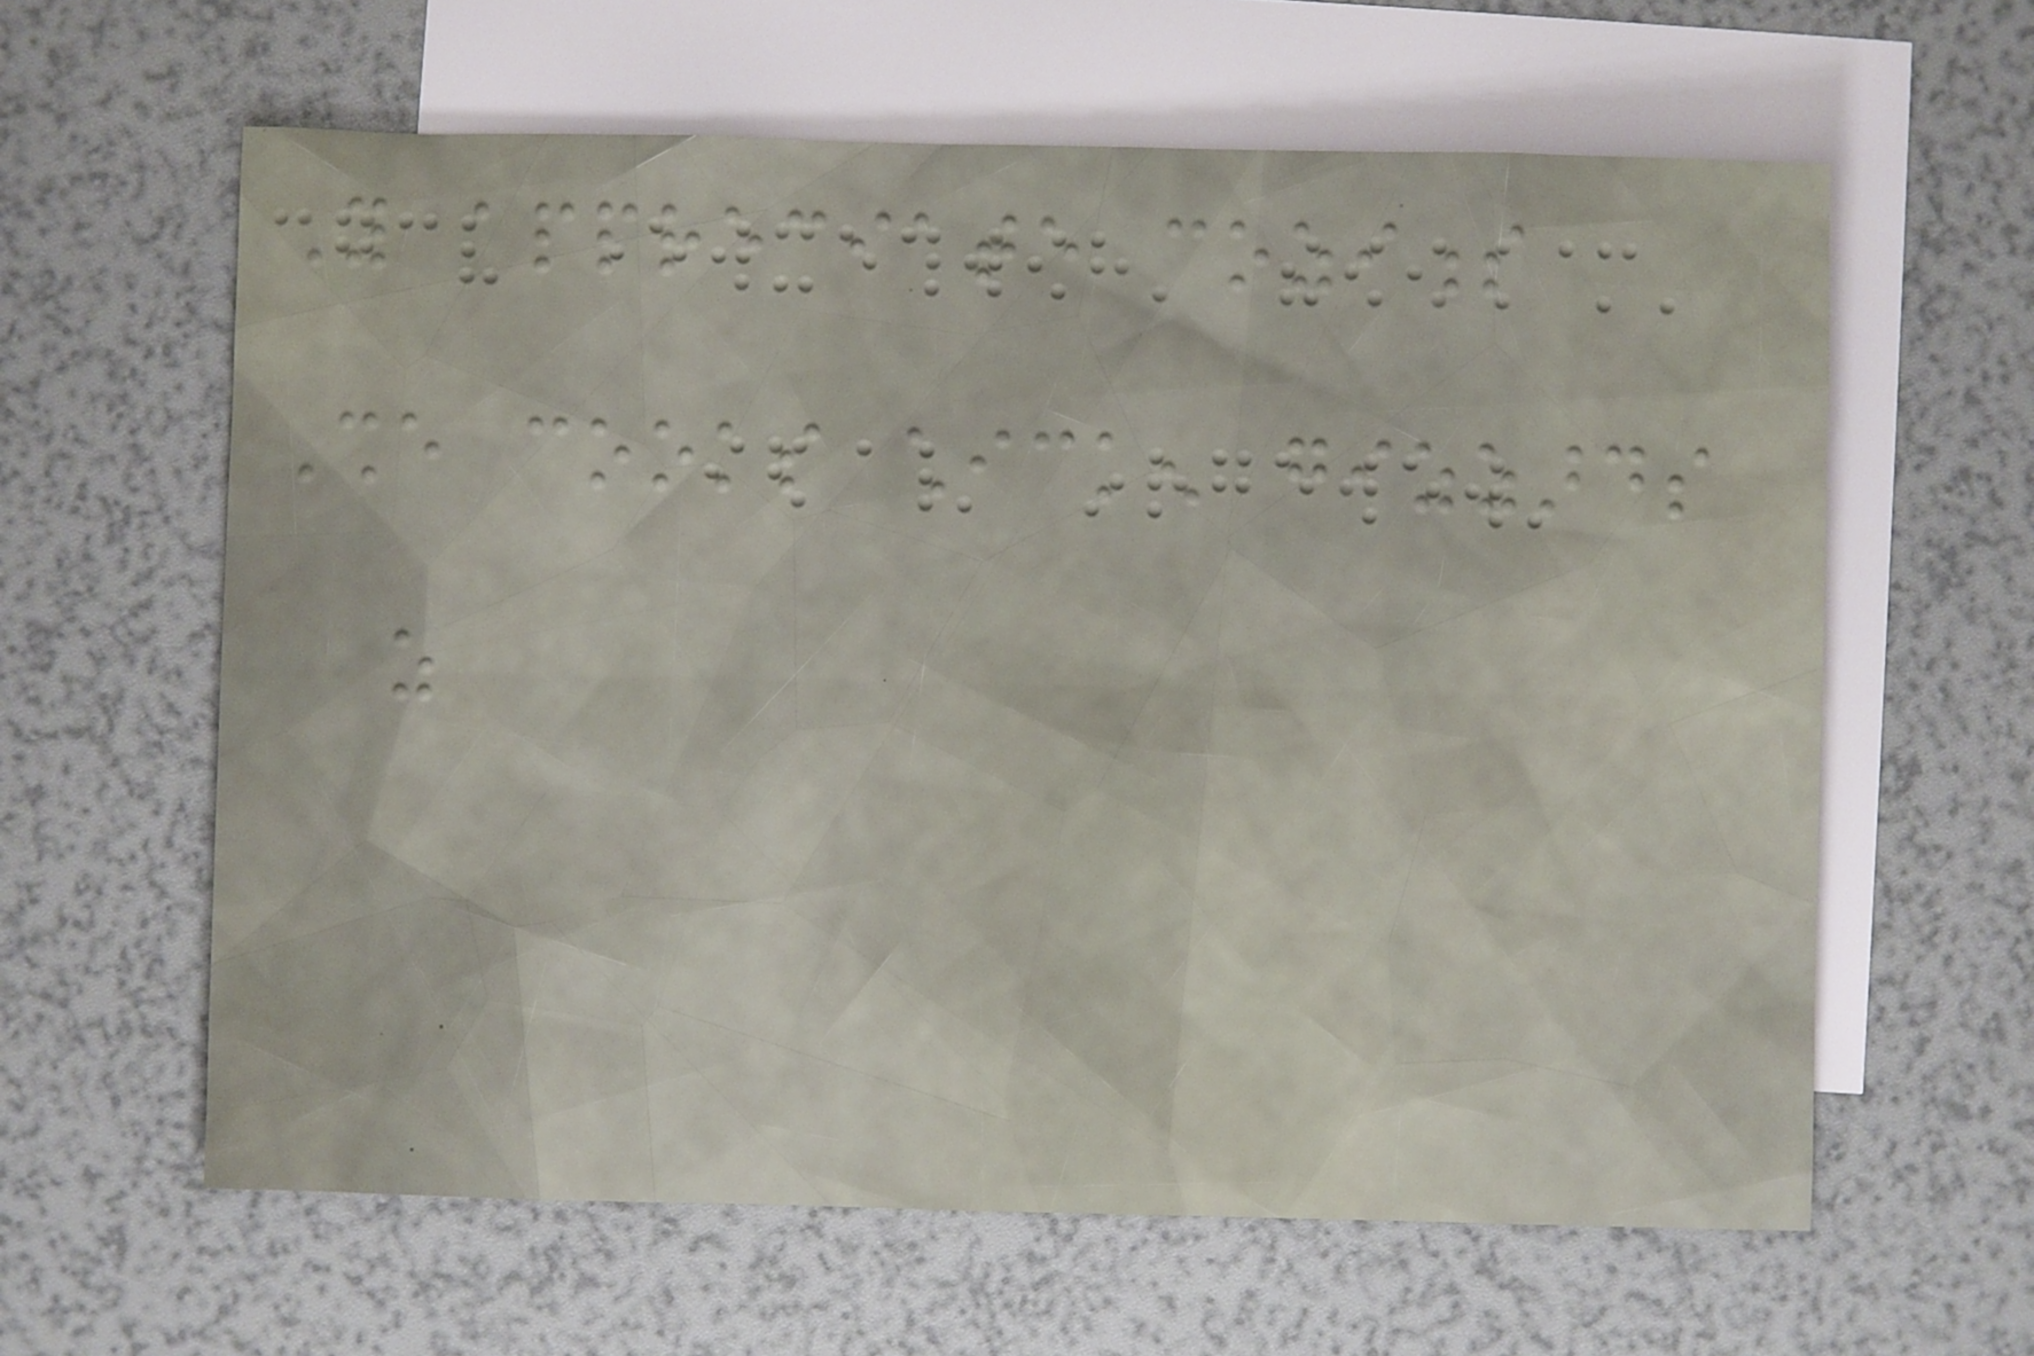You appreciate coziness
She cooks chicken gizzards
as
